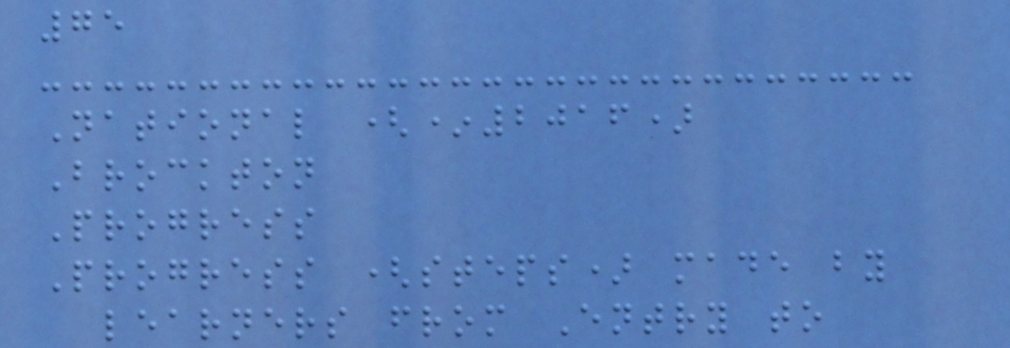75
National (*2016)
Brockton
Progress
Progress (steps) made by
learners from Entry to
